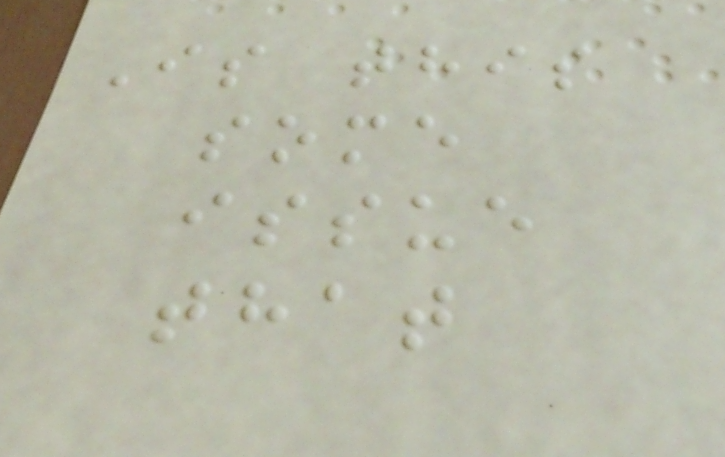Is this
some
issue
that
